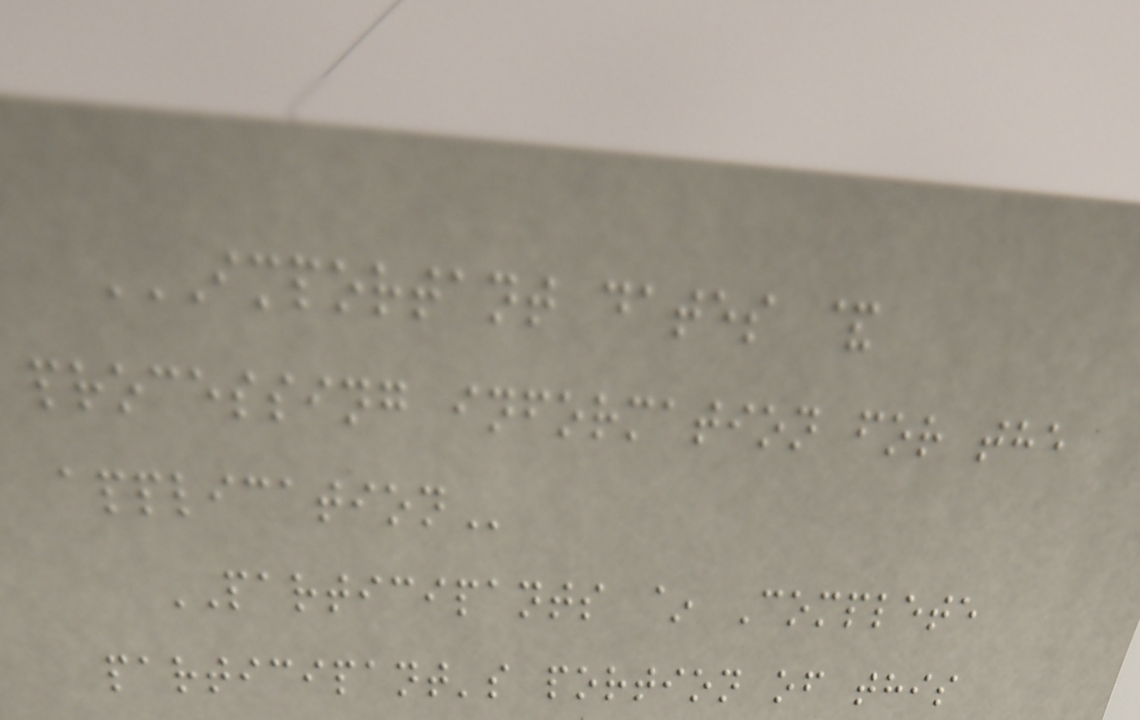IMPORTANT DATES &
PROCESSING INFORMATION FOR THE
APPLICATION
PARTICIPANTS ~ Complete
participant's portion of this
